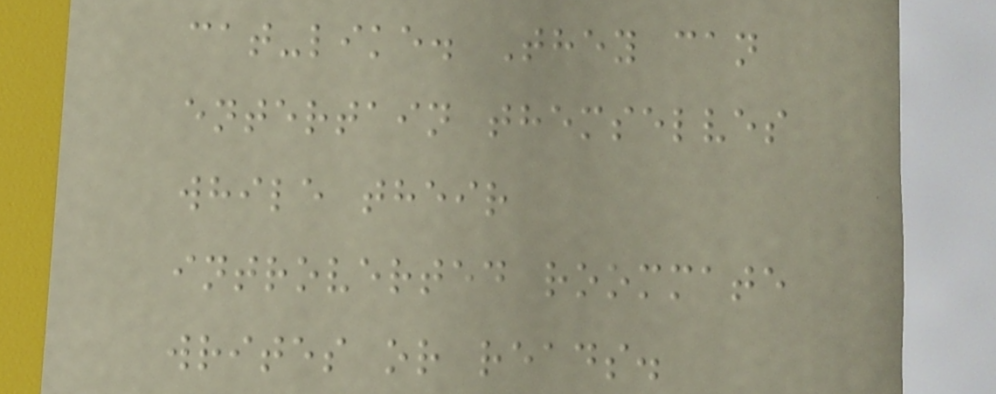cat-like. They can
entertain themselves
while their
introverted roommate
writes or reads.
